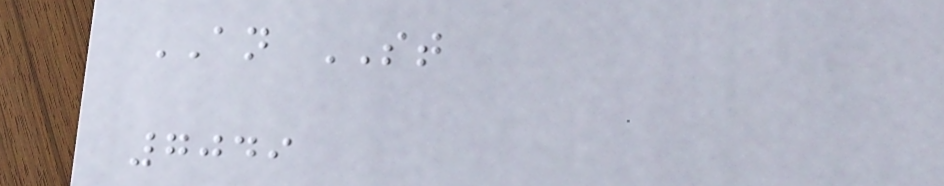AN ST
7049
